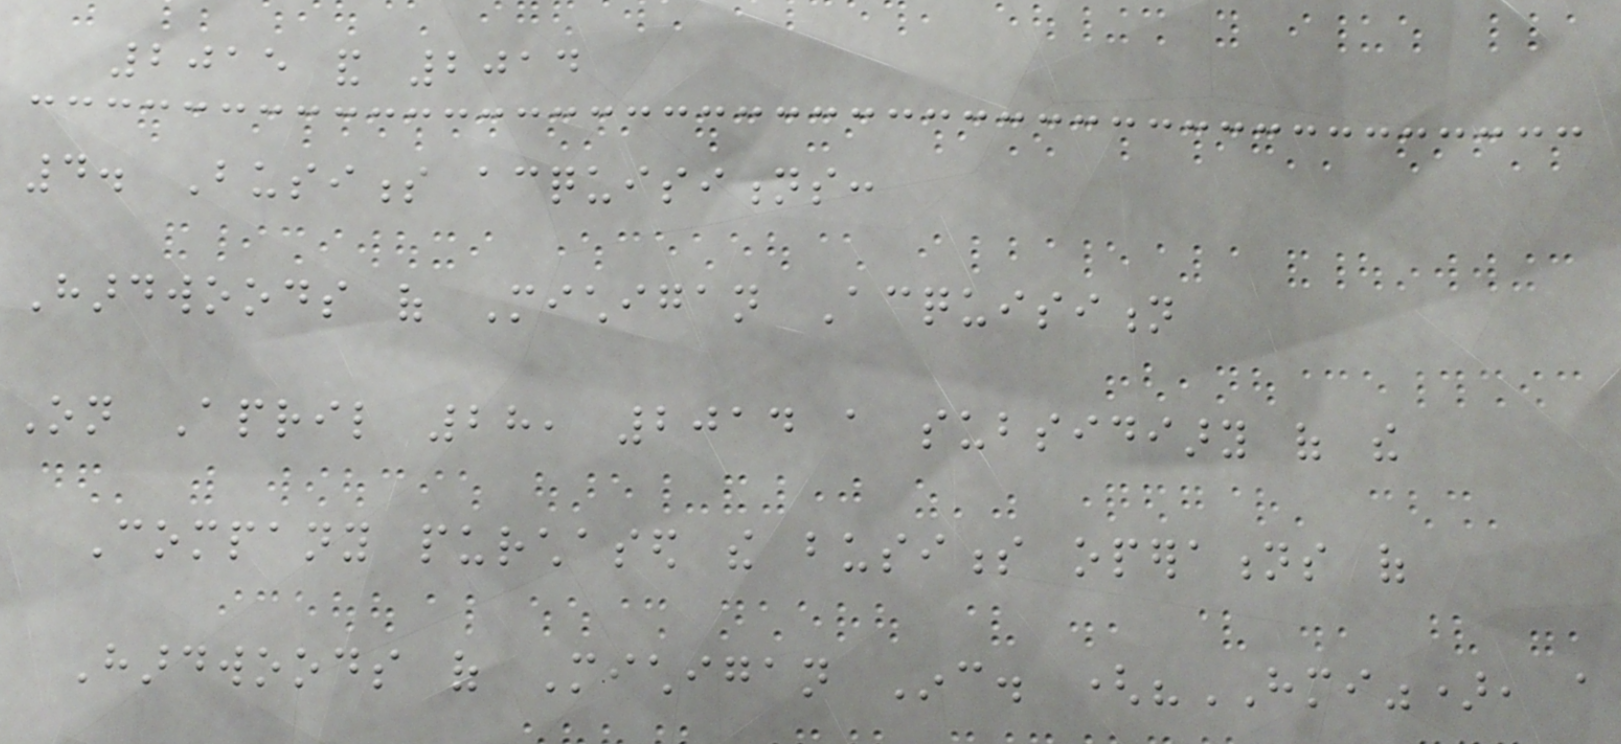2015 and 2014
4. Business acquisitions:
Hardwoods of Michigan Acquisition
On April 28, 2014 a subsidiary of the
Company purchased the business operations of
Hardwoods of Michigan Inc. ("HMI"), a
